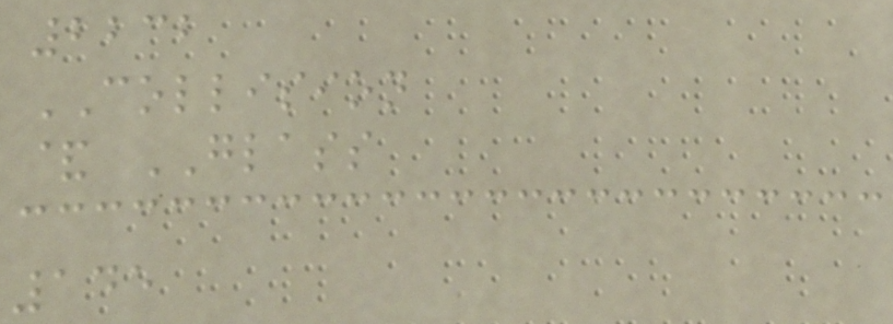2232
COLLISION
& GLASS
145
